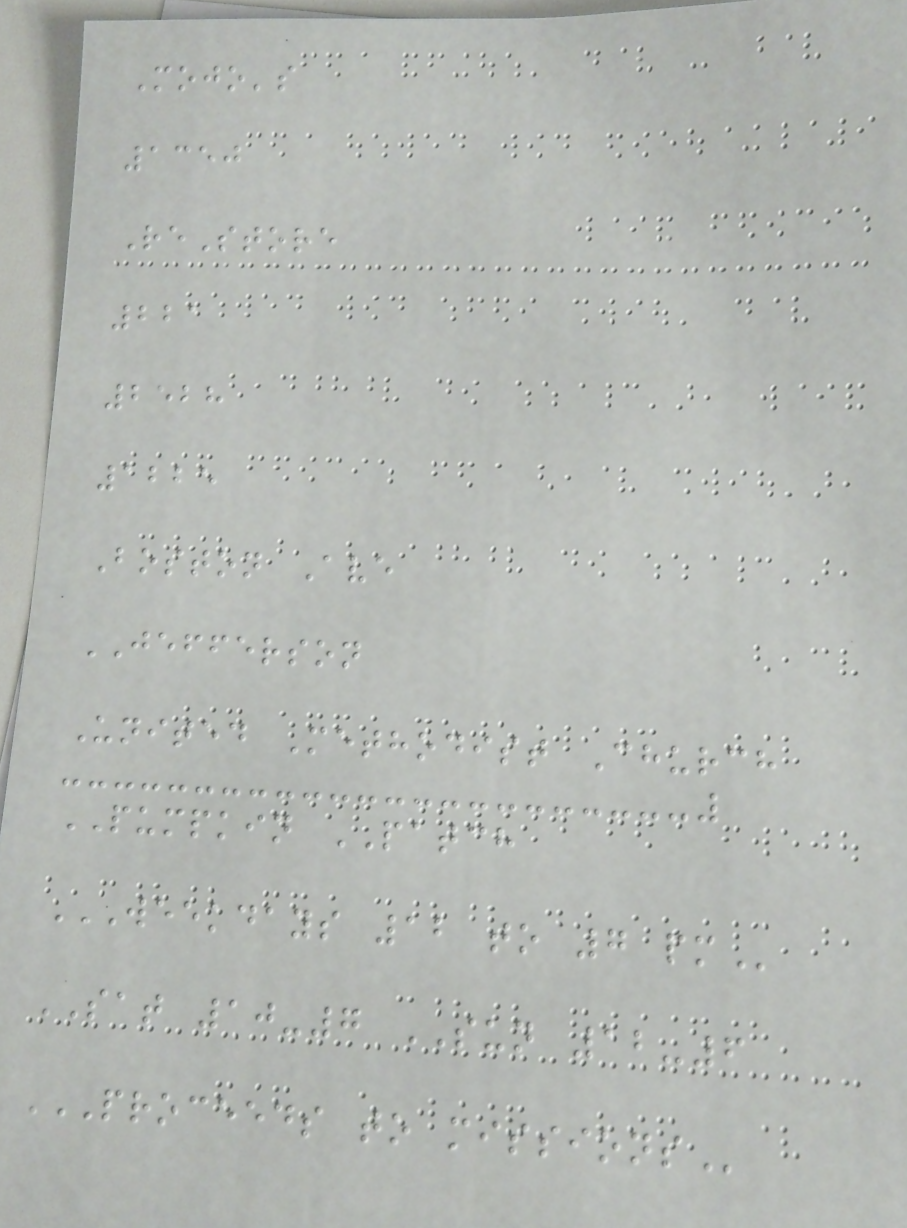Mojo's
1350
ReStore
221
2528
1225
Boston Ave
JEFFERSON
United Methodist Church
PUMPKIN PATCH
WEEKDAYS 12 TO 7 PM
SAT 10-7 SUN 12-6
PROCEEDS TO MISSIONS
